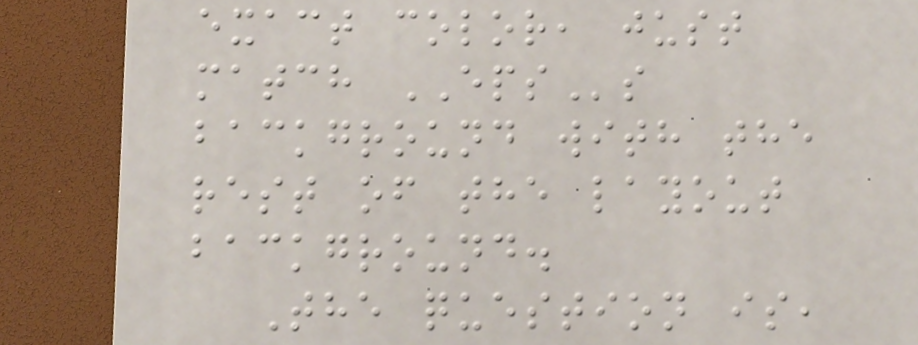exact color, just
match EPSs
background with the
rest of the layout
background.
The question is,
